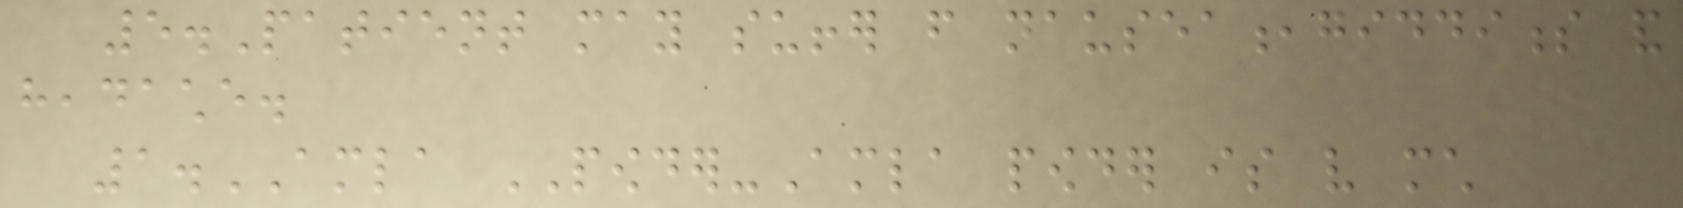5.Patient may suffer from nausea,giddiness and
headache.
1.AMLA POWDER-Amla powder is very much
